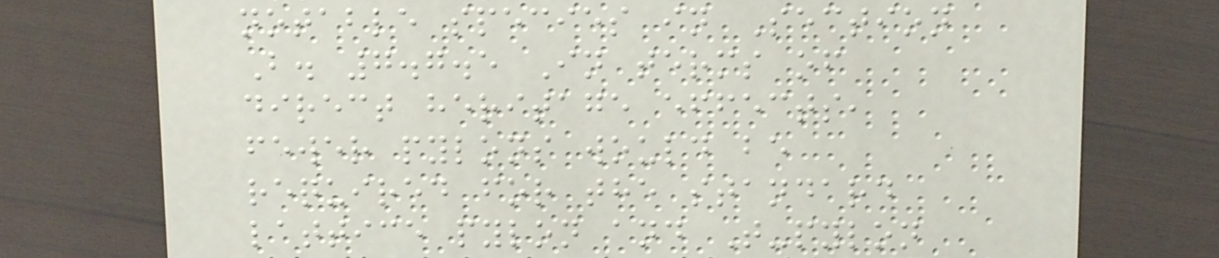notable species in Section
B. 7.7.5 In terms of
direct heritage effects,
fewer pylons would be
required for the standard
lattice pylon and T-pylon
